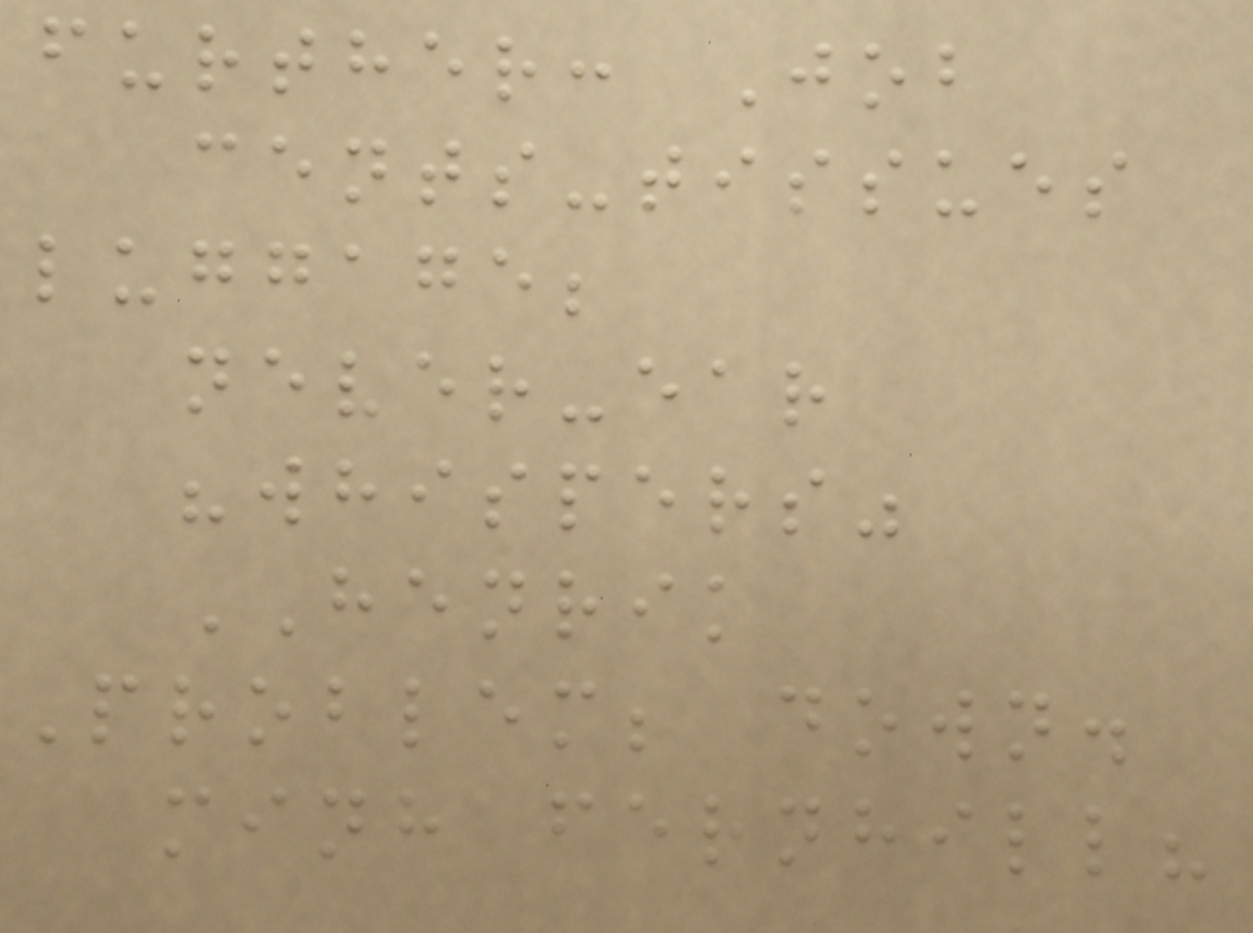further: Job
cents-tissues
luggage;
never-ear
"whispers"
HENRIK
Problem; down.
minh fernhill?
